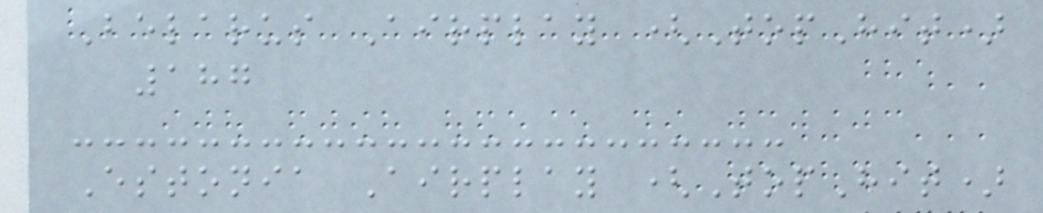Belarus Airplay (TopHit)
187
Estonia Airplay (TopHit)
